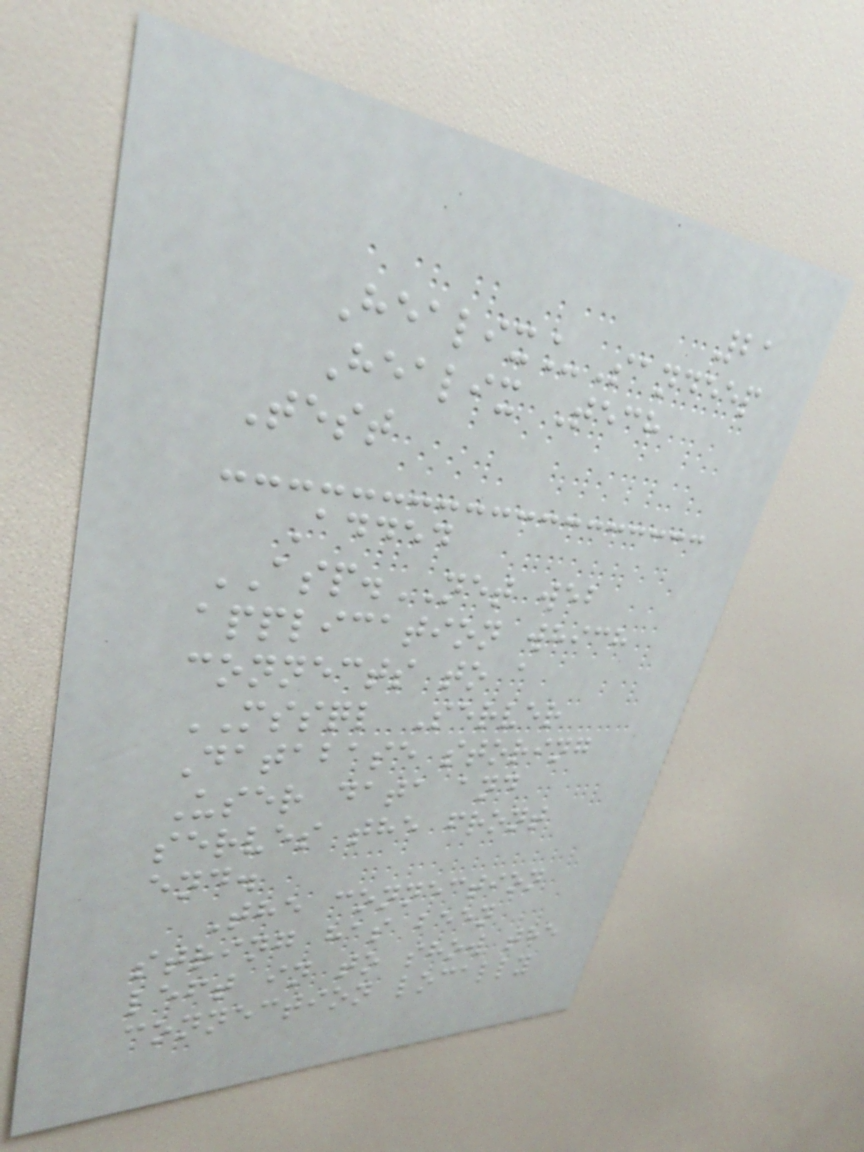21
Healix_Sandeep
Healix Tech
Test
Added
ASP.NET web
application which
connects to a
MSSQL Server
Database storing
User data and
serves the front
end.
The connection
string has been
left in to show the
connection locally
